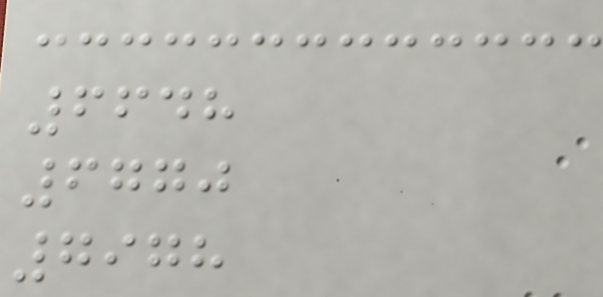6648
6770
7978
